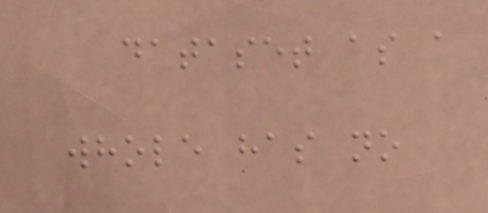dataset as a
whole has no
